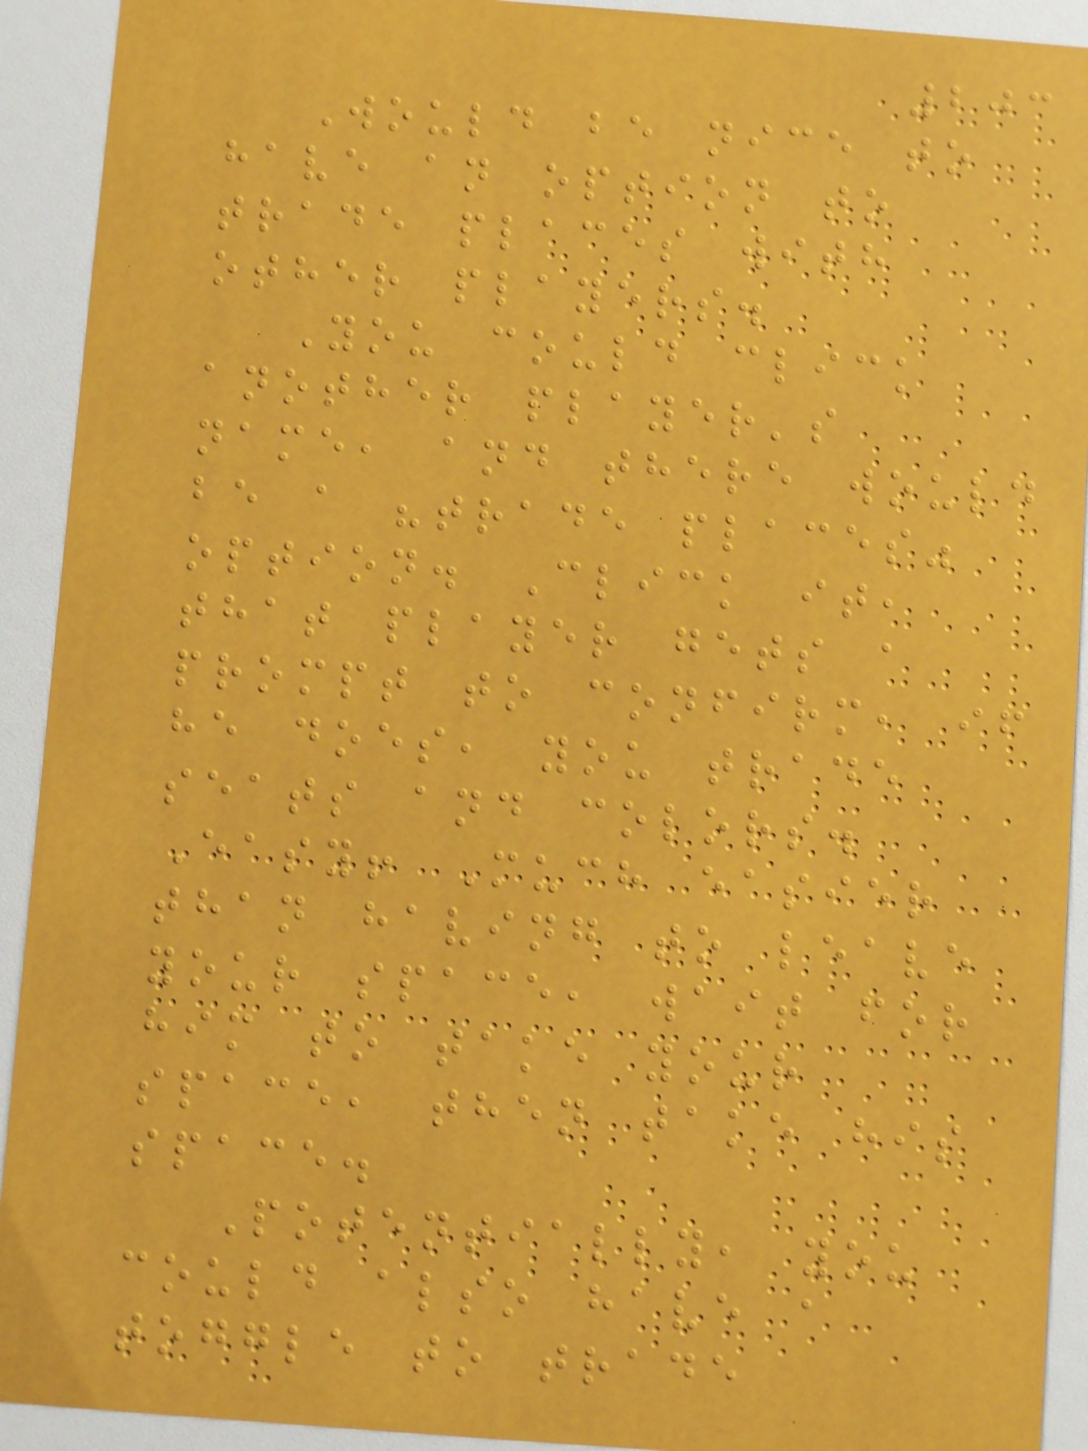203
Would be nice to
have an option to
trade places with
other players.
You could click
another player's
name, and there would
be a "trade places"
option. Click it,
that player gets a
prompt to confirm, if
he does, you trade
seats and colors.
Easy! Much easier
than having to leave
your space, wait for
him to take your
space, then take his
space.
Potentially, you
could also have a
toggle to trade
